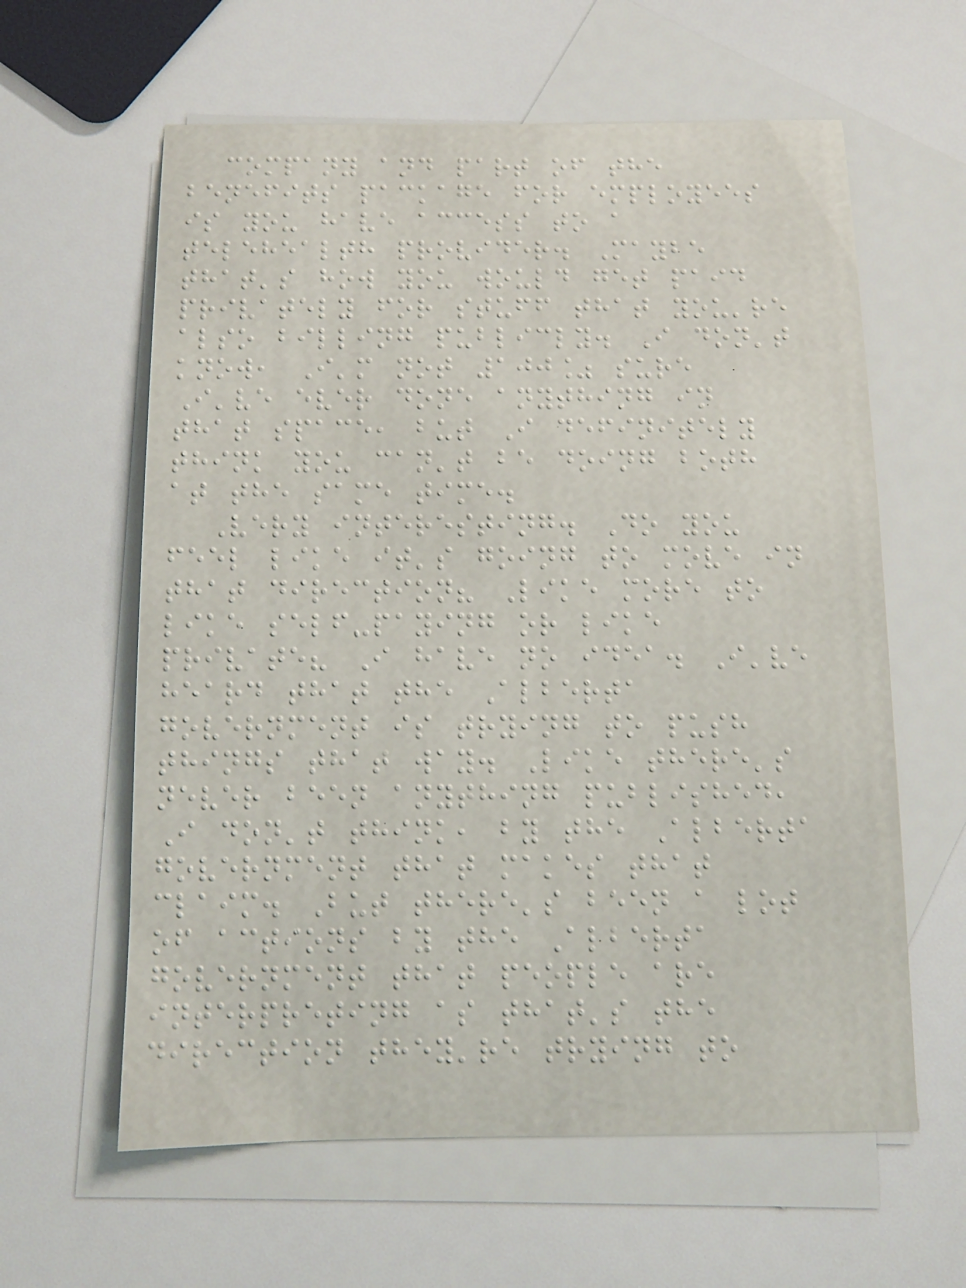company and part of the
benefits package for employees
is you have access to a
telehealth provider. Maybe
that's how you would get paid
privately for stuff that you're
also billing publicly. I don't
know, I'm not 100% sure
I've ever done anything in
that space, but I definitely
think you can't be doing both
at the same time.
Very interesting. Do you
feel like it's going to move in
that direction? Like more to
like self-paying or like
private? I have no idea. I've
heard that the Alberta
government is trying to push
things that way. Like there's
never been anything published,
I don't think, by the Alberta
government that makes that
claim. But there's been a lot
of actions by the Alberta
government that people are
interpreting as that's the
direction they're trying to
